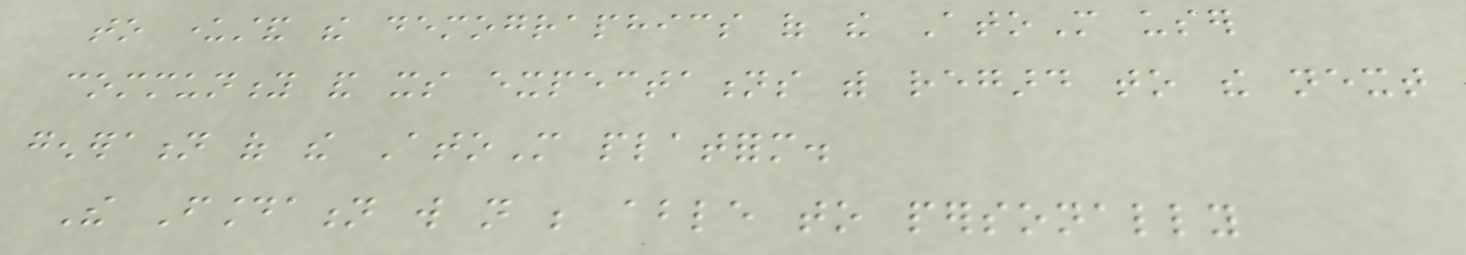to understand the demographics of the AtoM user
community and its expectations with regard to the next
generation of the AtoM platform.
The Foundation will not be able to personally
